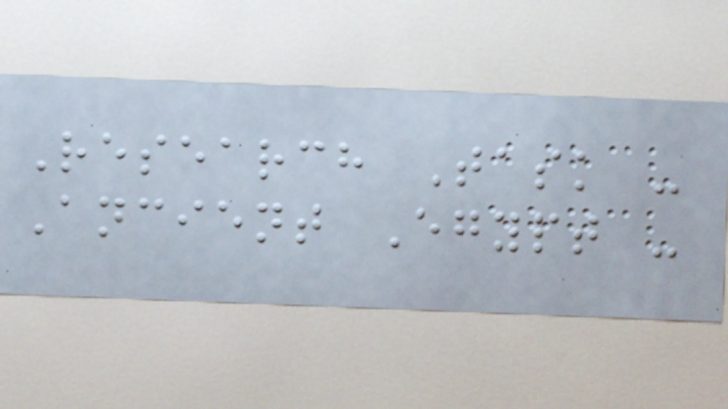Research Task -
Ancient Egypt -
